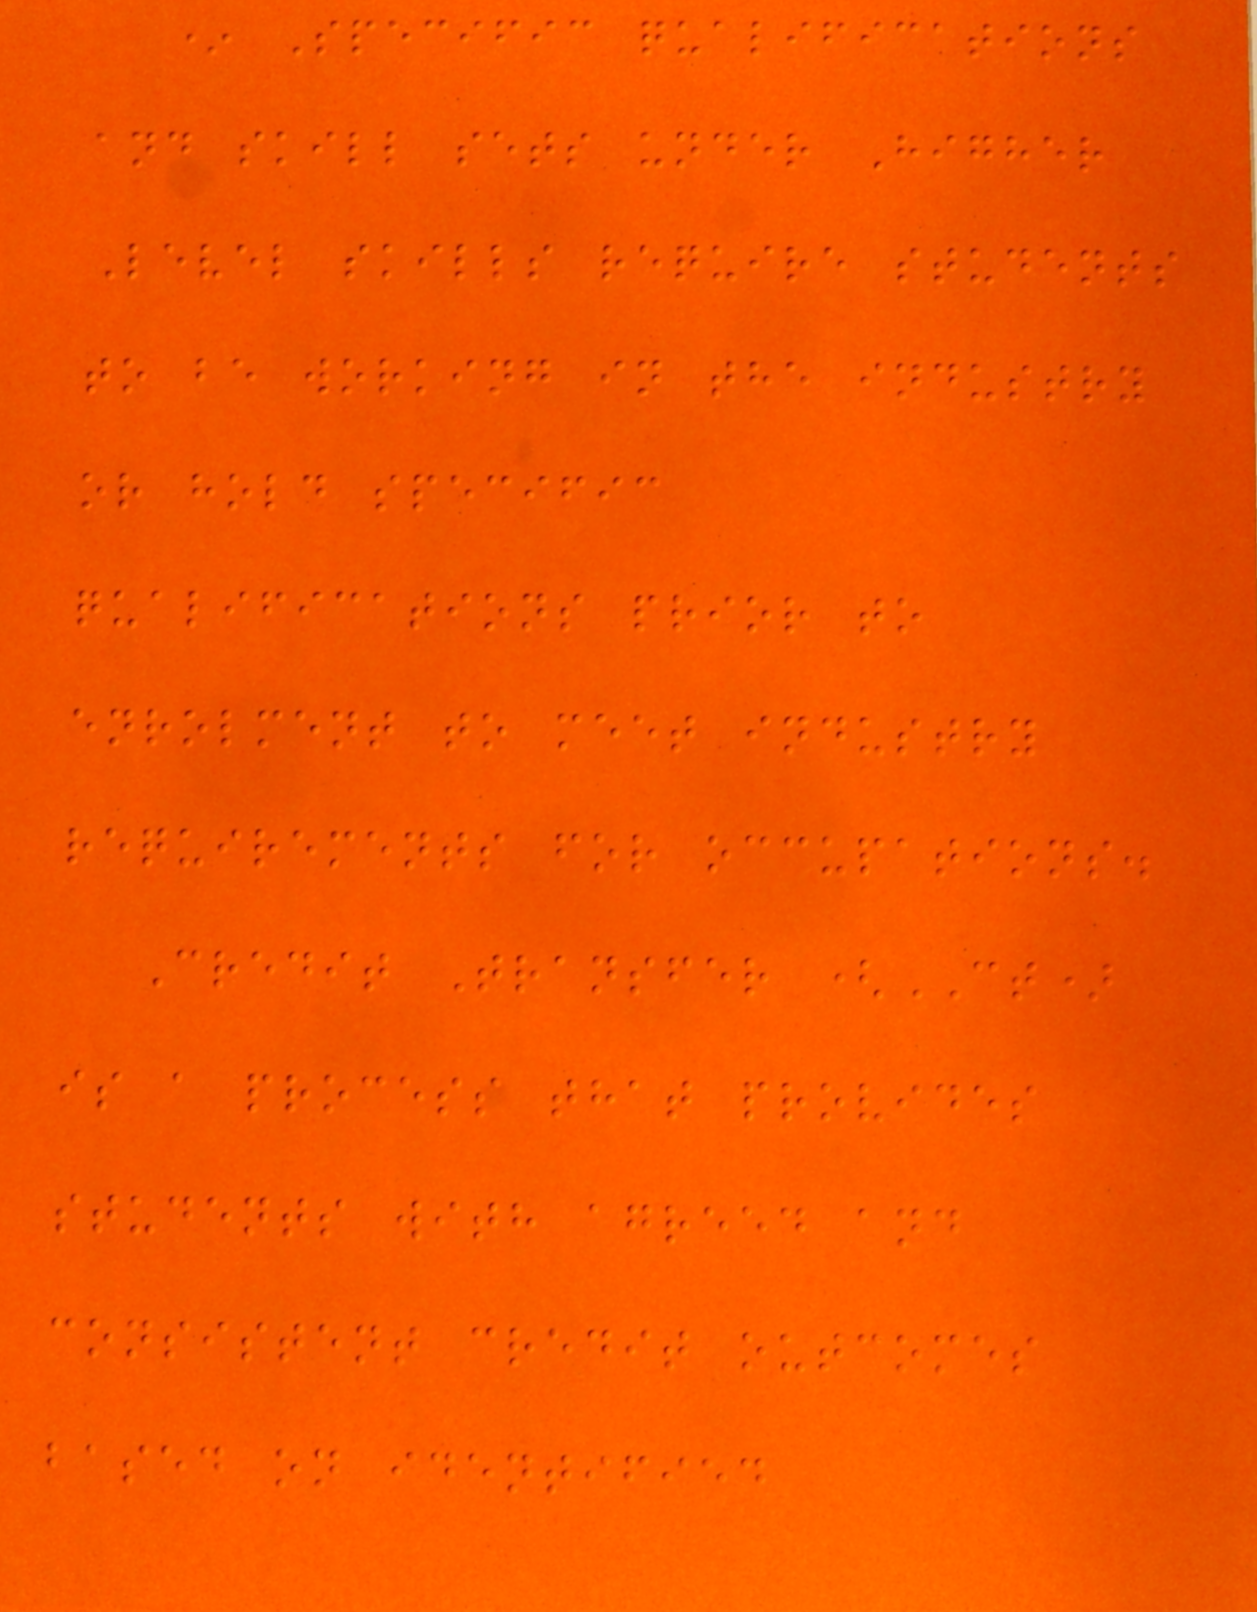* Specific qualifications
and skill sets under Higher
Level skills require students
to be working in the industry
or hold specific
qualifications prior to
enrolment to meet industry
requirements for occupations.
Credit Transfer (CT)
is a process that provides
students with agreed and
consistent credit outcomes
based on identified
